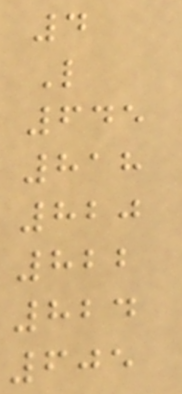4
L
645
818
820
822
824
605
